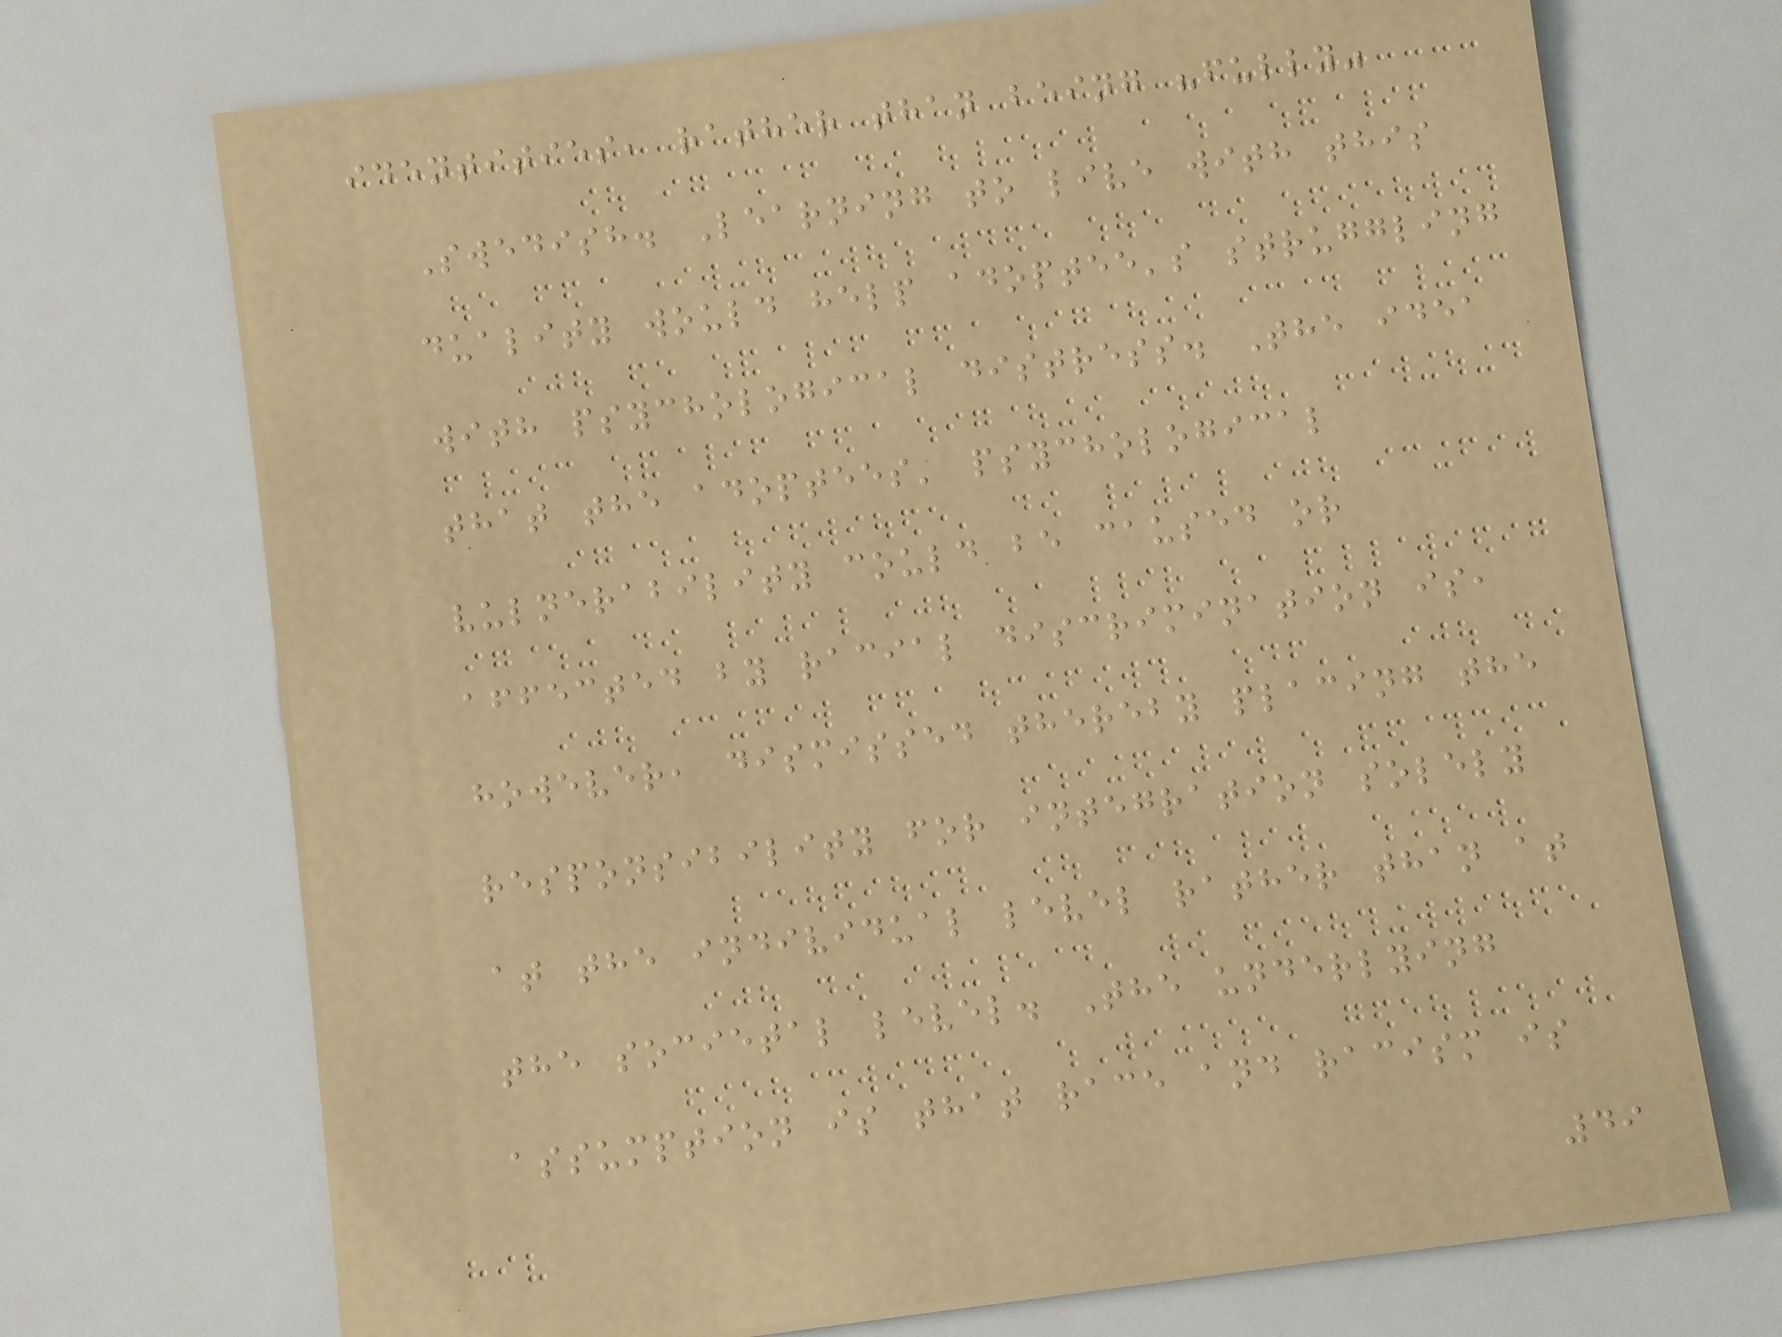identities, rather than being "fully"
Swedish. Learning to live with this
duality would help adoptee's struggling
with psychological distress. The idea
that the adoptees' psychological
vulnerability could be caused or
affected by racial discrimination is,
however, dismissed thereby placing the
responsibility for integration solely
at the individual level rather than at
the societal level. The underlying
assumption is that race and racism is
49
